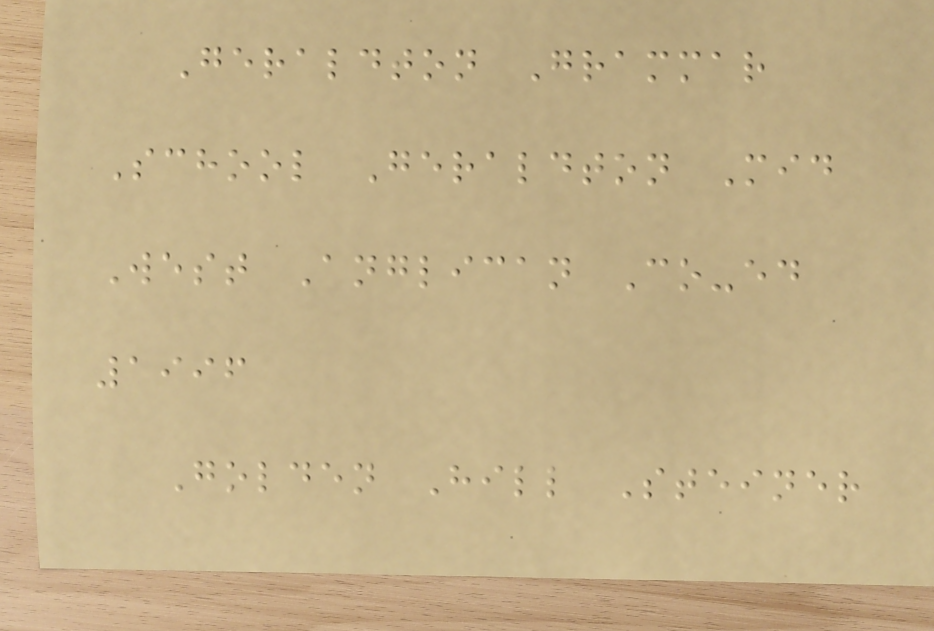Geraldton Grammar
School Geraldton Mid
West Anglican Co-ed
1996
Golden Hill Steiner
